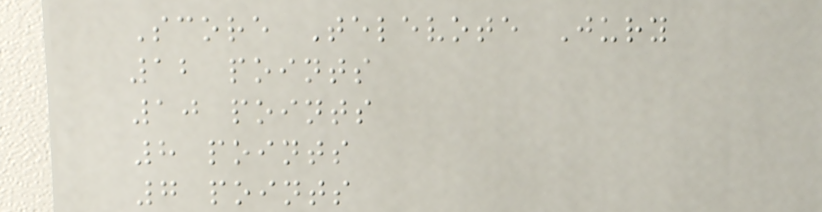Score Televote Jury
12 points
10 points
8 points
7 points
